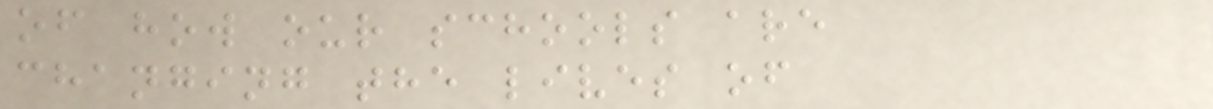of how our schools are
changing the lives of
